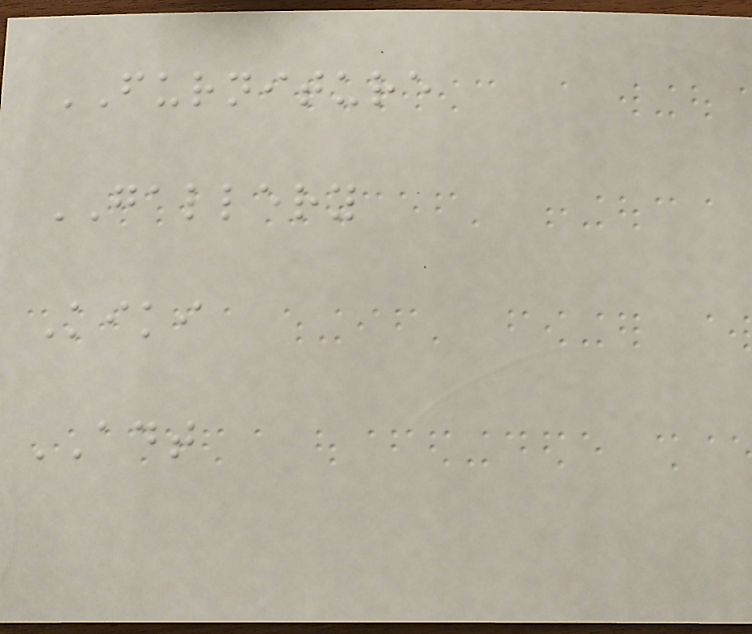FURNITURE
GALLERY
Kiki
ADT
